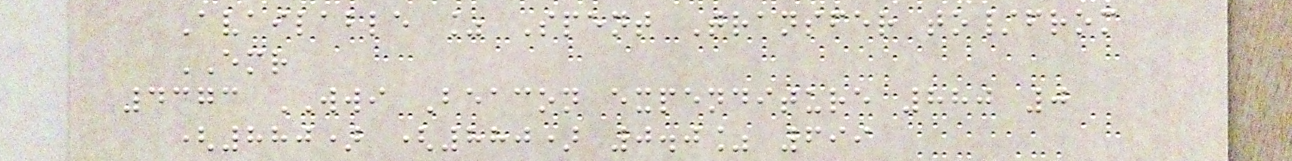Available % Spent Transfer to/from
EMR
4373 WWI Beacon expenditure 880 0
(880) (880) 0.0% 699
